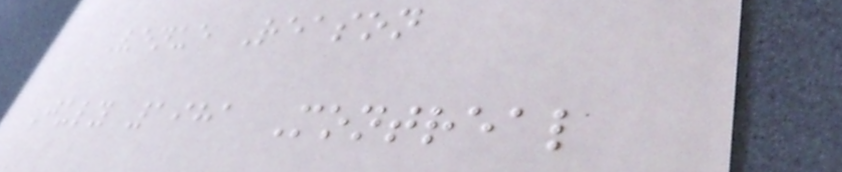Venue Reason
July 1981 Montreal
